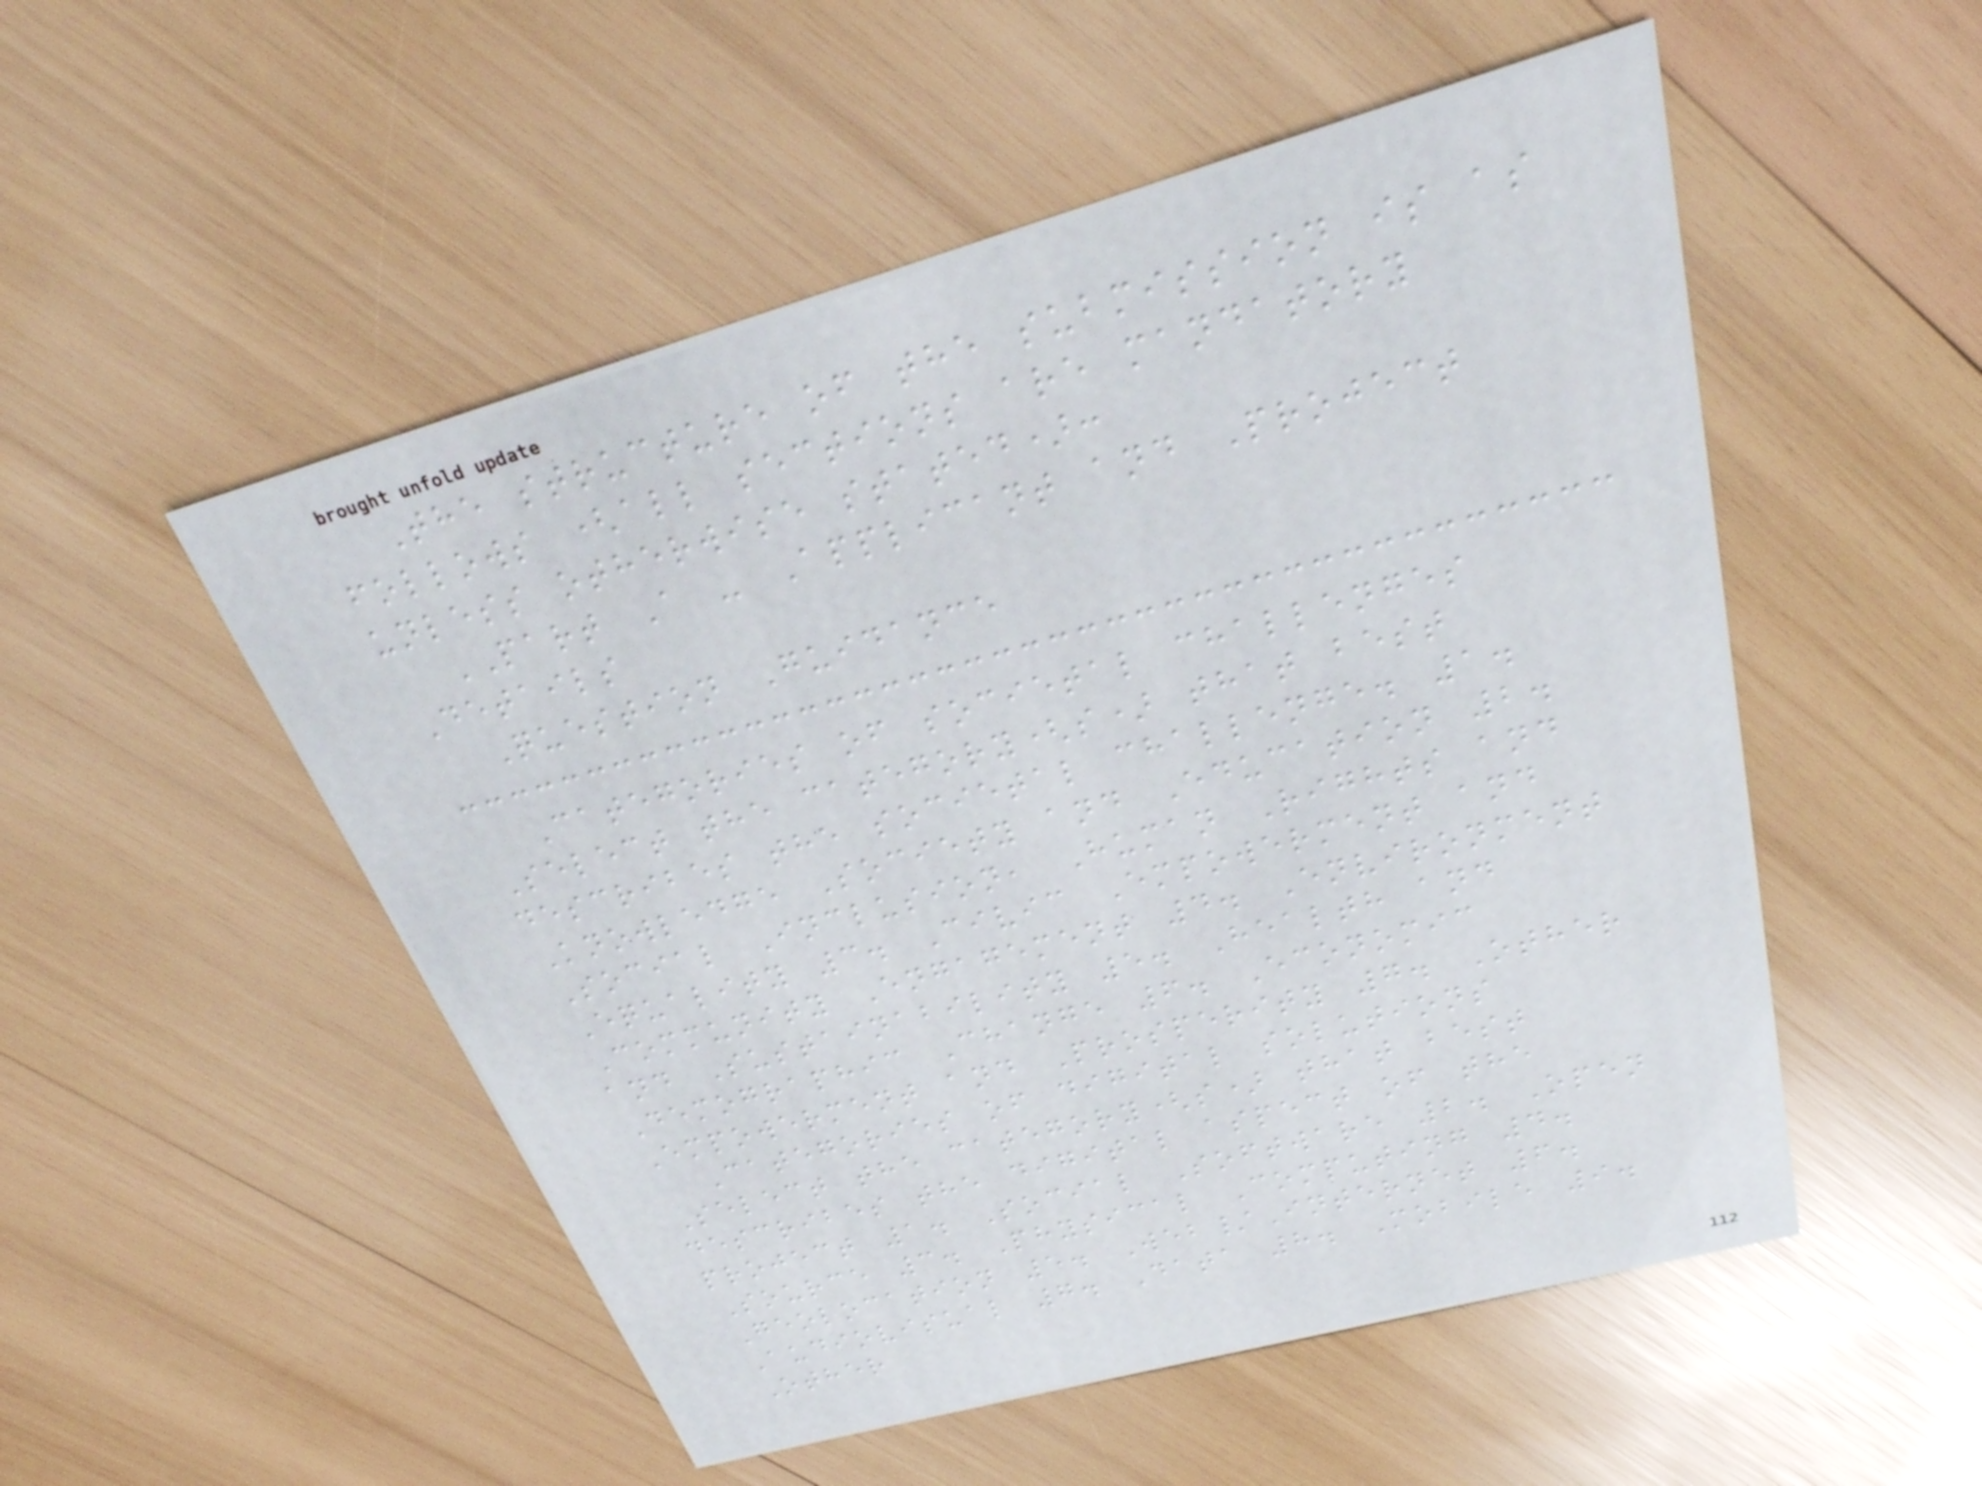The structure of the submission is as
follows (all sections are mandatory
unless otherwise stated):
PART A - Applicant and Project
Details
Question Guidance
Categories of societal challenges
Select the category(s) that best
describes the societal challenge. 1.
Knowledge Society and Education 2.
Social Inclusion, Human Rights and
Equality 3. Civic Empowerment and
Community Engagement 4. Environment
and Sustainability 5. Health and
Demographic Change 6. Economic
Empowerment and Prosperity 7. Other
Categories of digital solutions
Select the category(s) that best
describes the digital aspect of the
project 1. Social Software 2. Open
Source 3. Physical Computing 4.
Geolocation 5. Web/Internet 6.
Audiovisual 7. Data 8. Mobile 9.
Other
